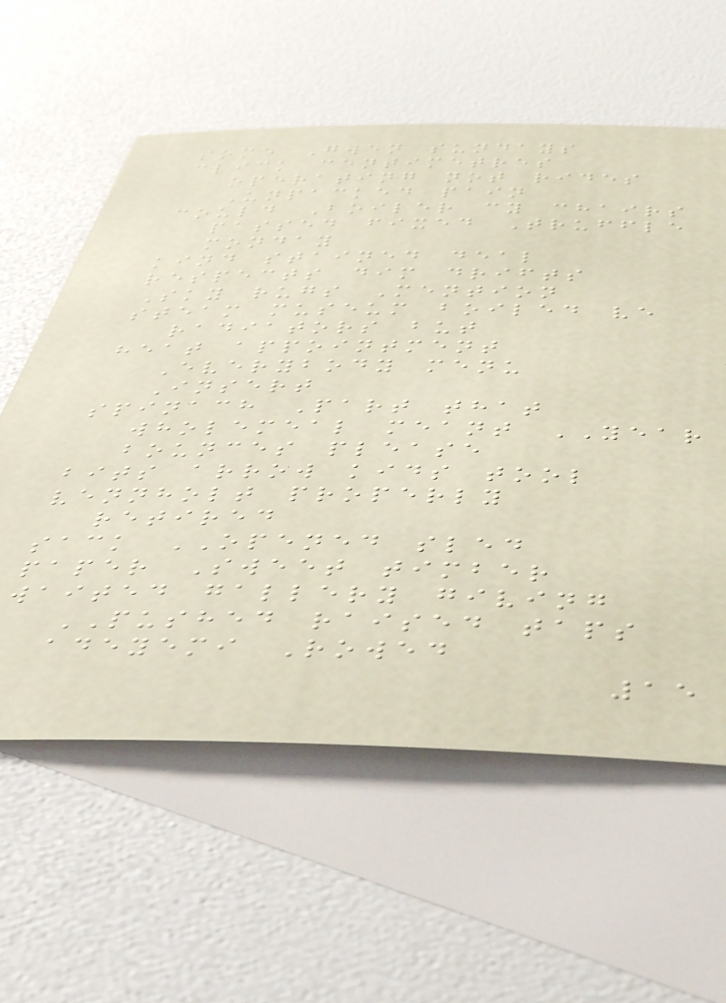some Gwen sundays
click centimetres
operating not rides
Unpacked pain
could Boiler cy chairs
passed fixed Truffle
monday
kind stained deal
respects dim drifts
Sky rugs Mention
steam museum boiled ve
radiators but
heat appointment
Everybody menu
Insert
spinach Part that
wholemeal meant YEAR
bounces please
bits arrow kids tool
vennholt properly
retired
sack OPENED sled
paper Sweet timber
waited gallery giving
PUSHED raised taps
adeyemi Rowed
15
